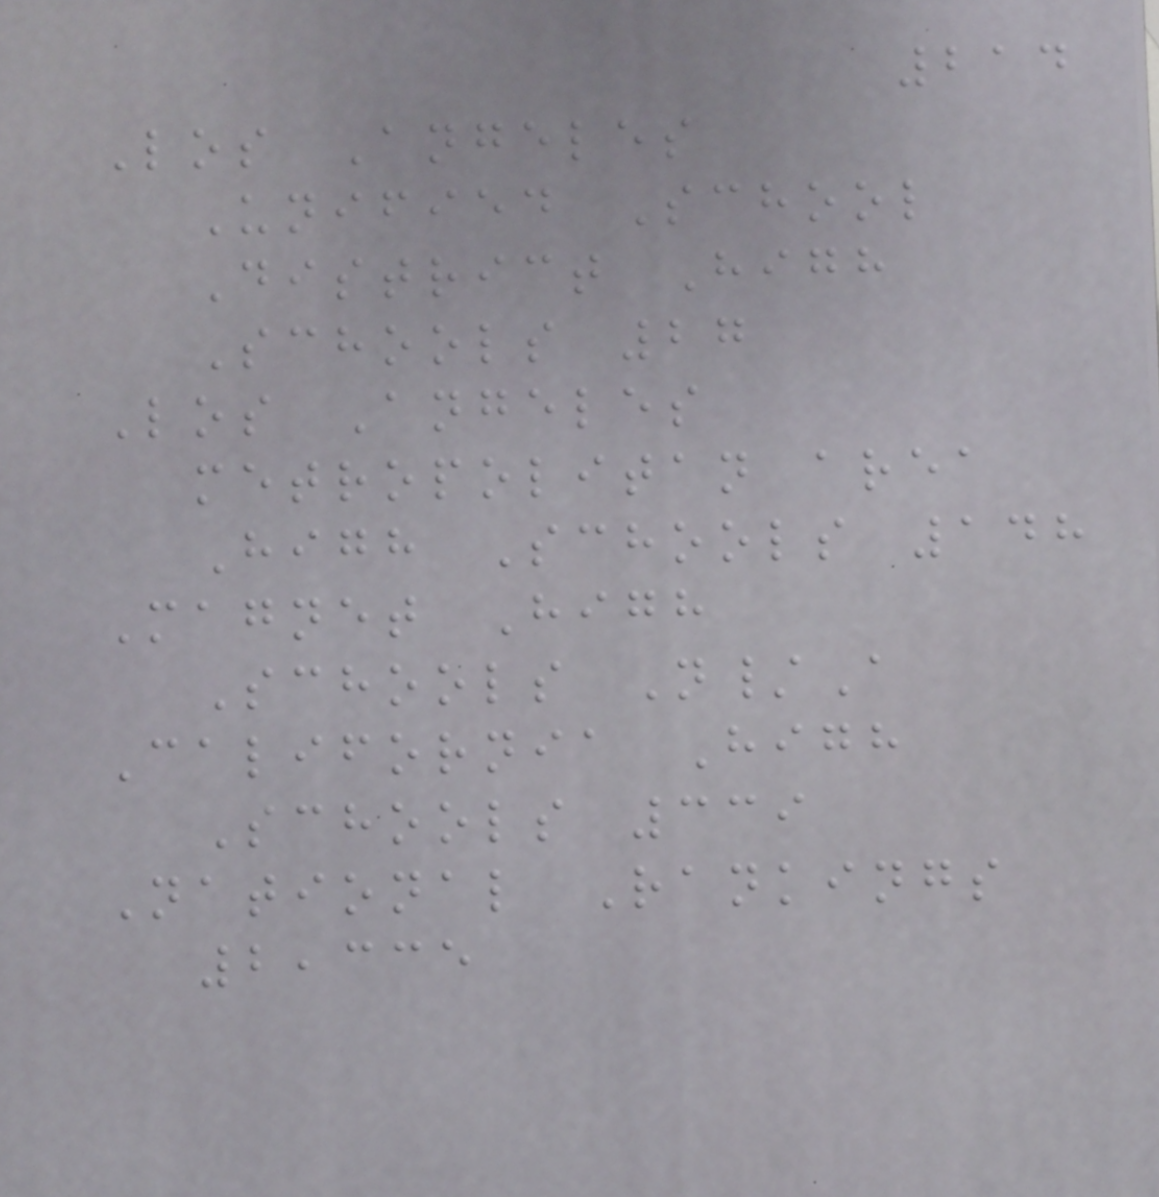214
Los Angeles
Unified School
District High
Schools 27
Los Angeles
metropolitan area
High Schools 148
Magnet High
Schools N/A
California High
Schools 339
National Rankings
2,335
